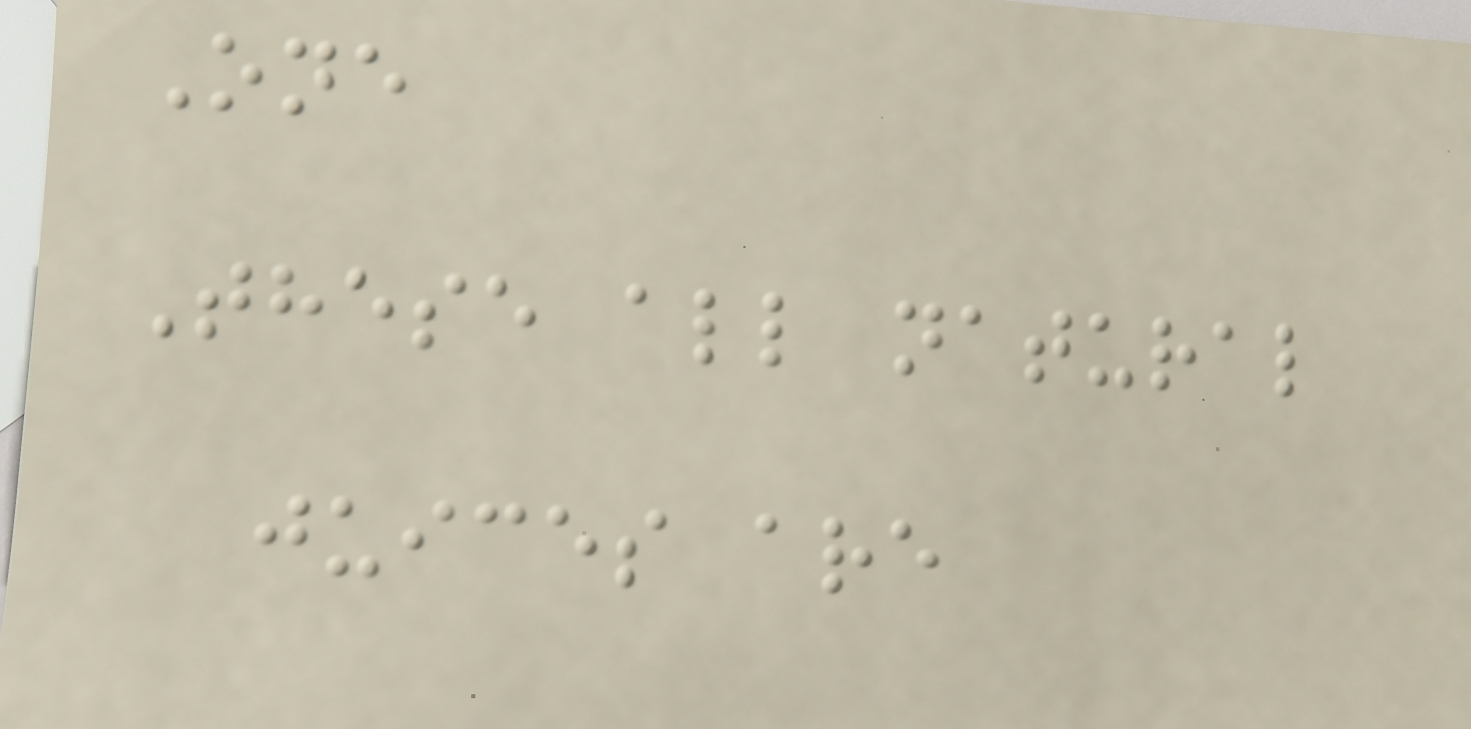One
These all natural
juices are
